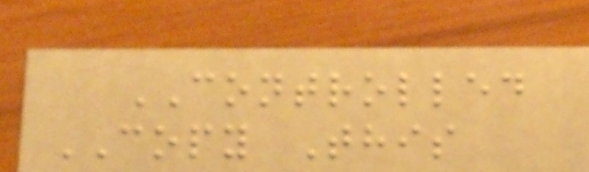CONTROLLED
COPY This
